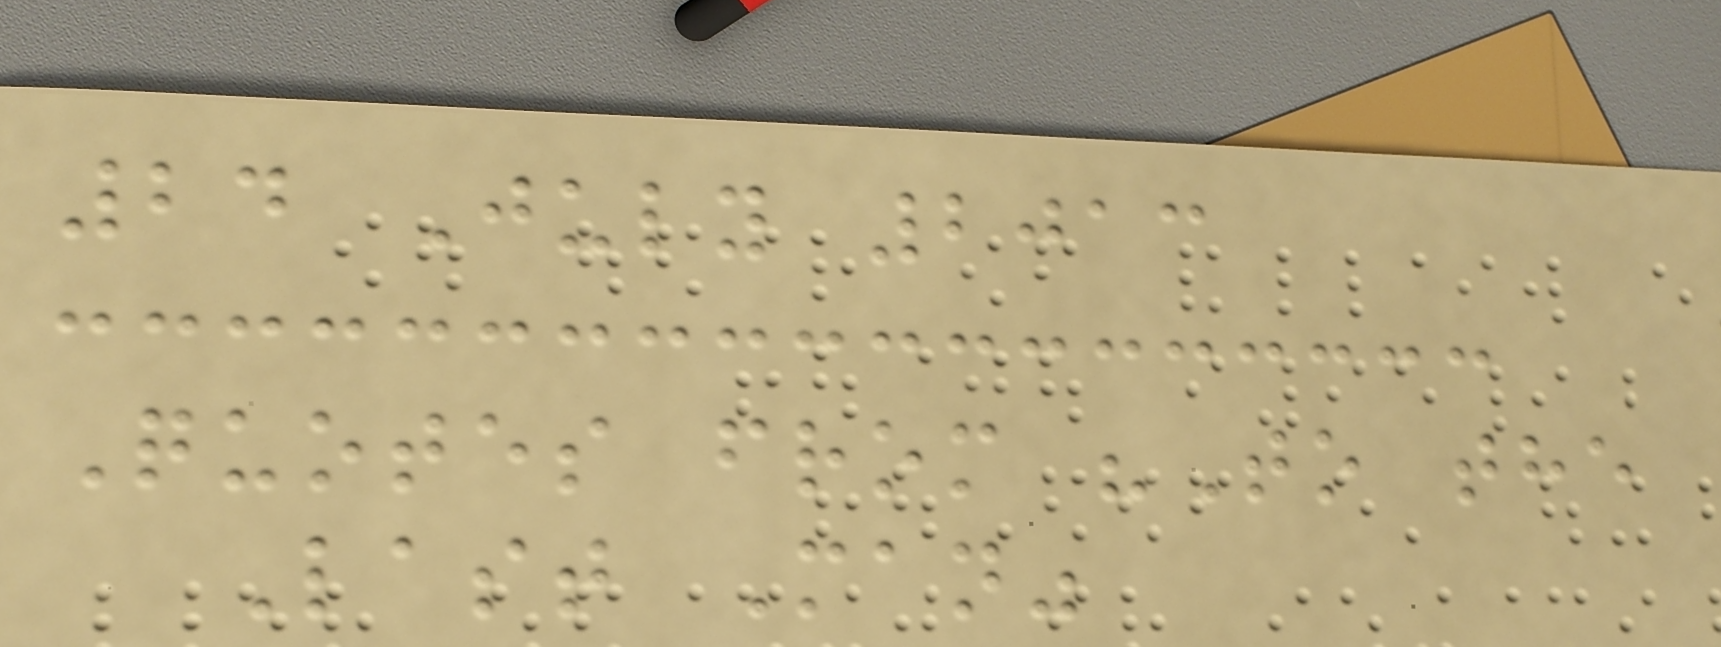24 July 2013
Quotes from "To the
Last Man"
